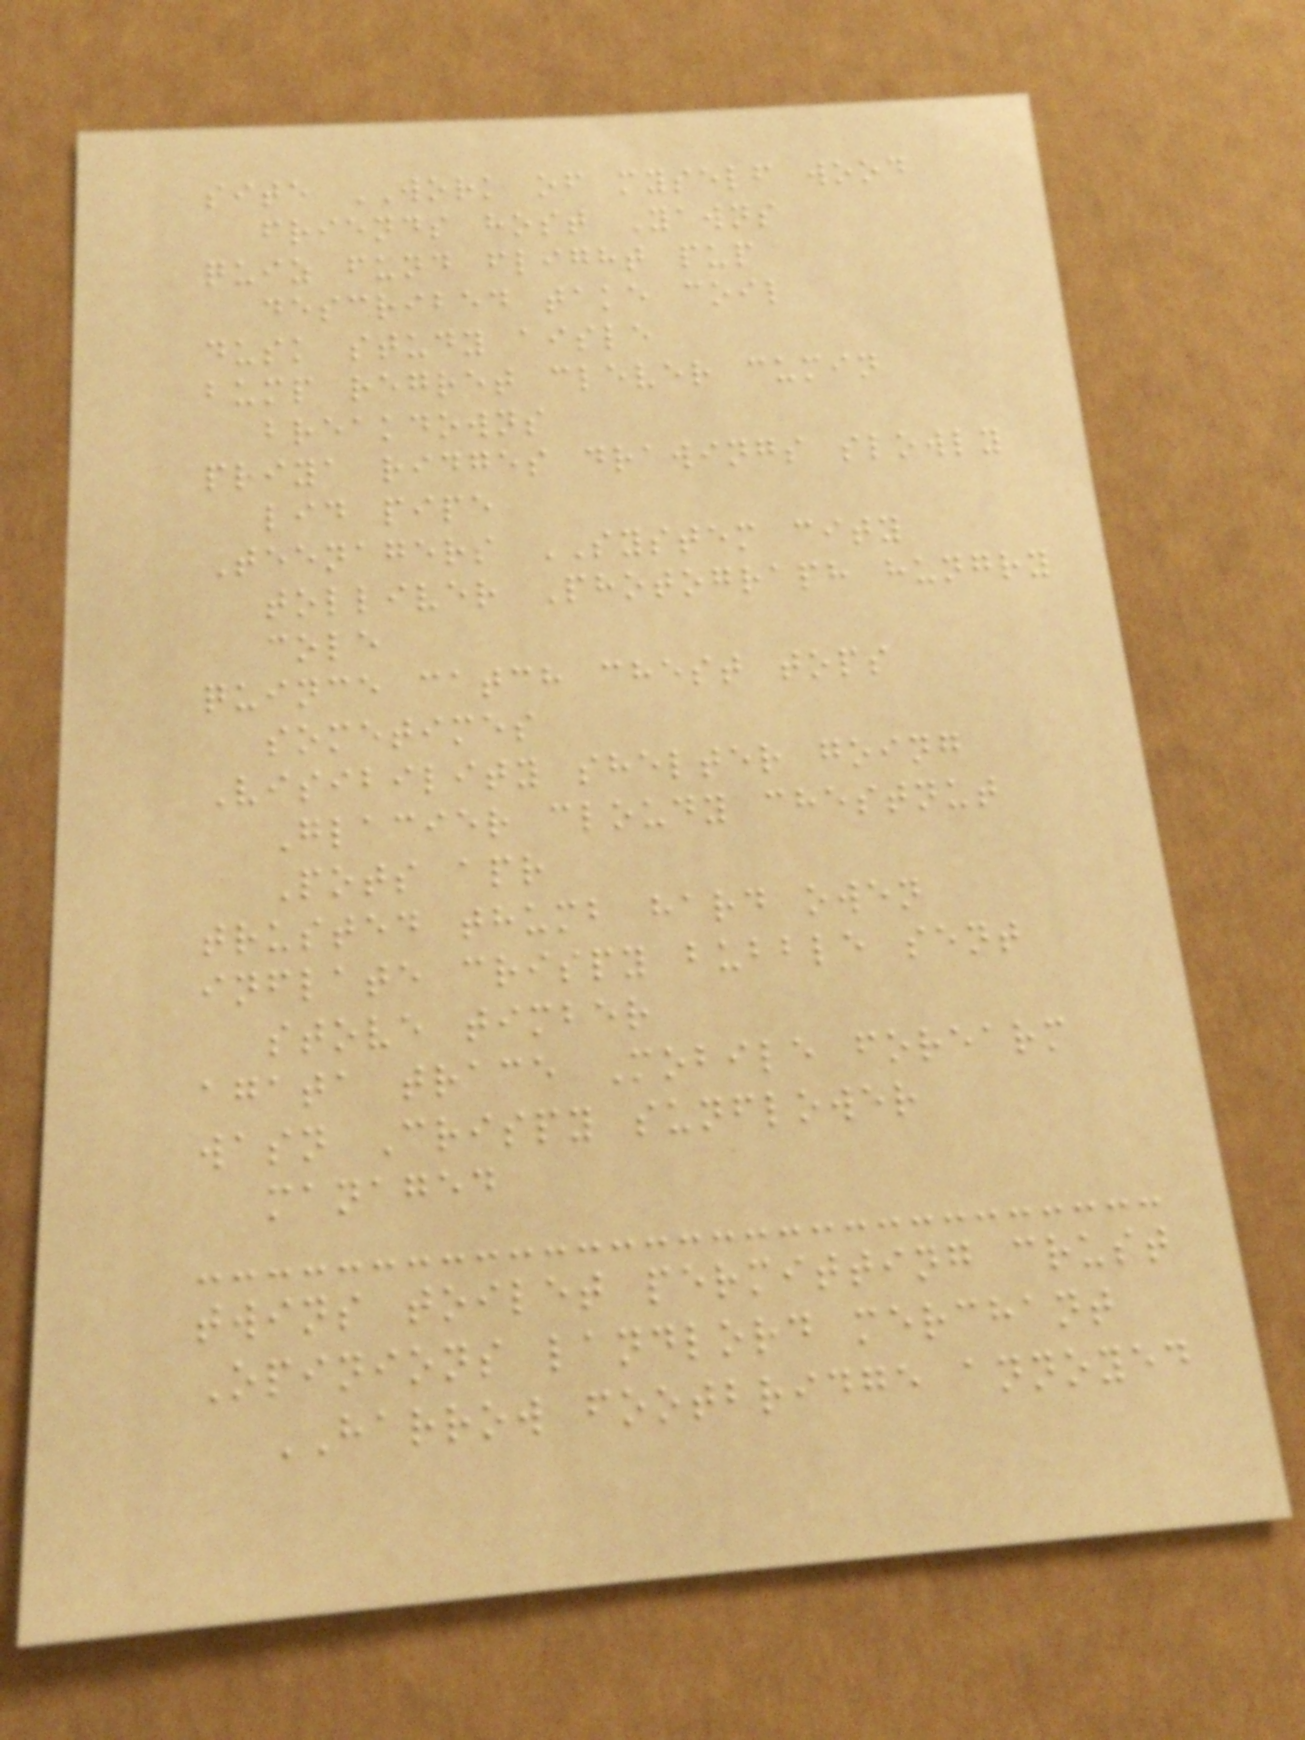site WORK of myself wood
friends host Yawns
quiz fund flight pup
described take coil
dusk study aisle
bump regret clever cumin
breakdowns
priya ridges drawings slowly
lid pipe
Teenagers SYSTEM city
tolliver Photograph hungry
cole
quince catch chest tops
sometimes
Visibility shelter going
Glacier cloudy chestnut
Pots apr
trusted thumb hard owen
inflate crispy bubble sent
stove timber
agata trace Mobile forearm
wasn Crispy sunflower
managed
twins toilet permitting crust
Opinions landlord merchant
HARROW footbridge annoyed
